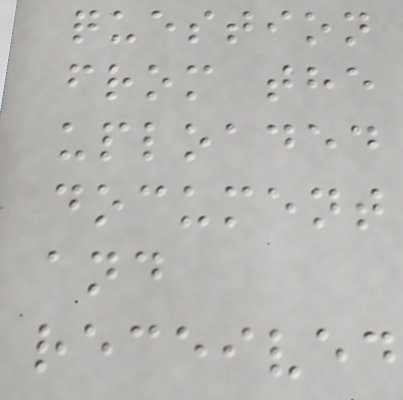question
from the
uploaded
document
and
received
